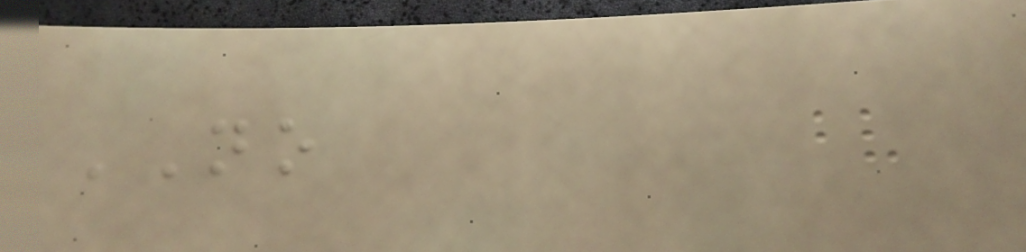NO
